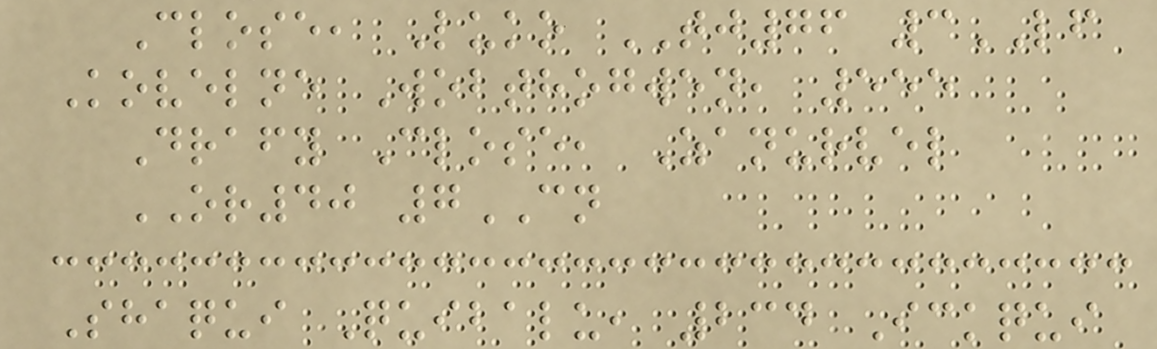Close, Luko TJ76 3LF
Kovelne Wobthogwen, 555
Drafy Close, Zanurvel
OR40 7CN
Shaqui Quibalu, 234 Ickqui
